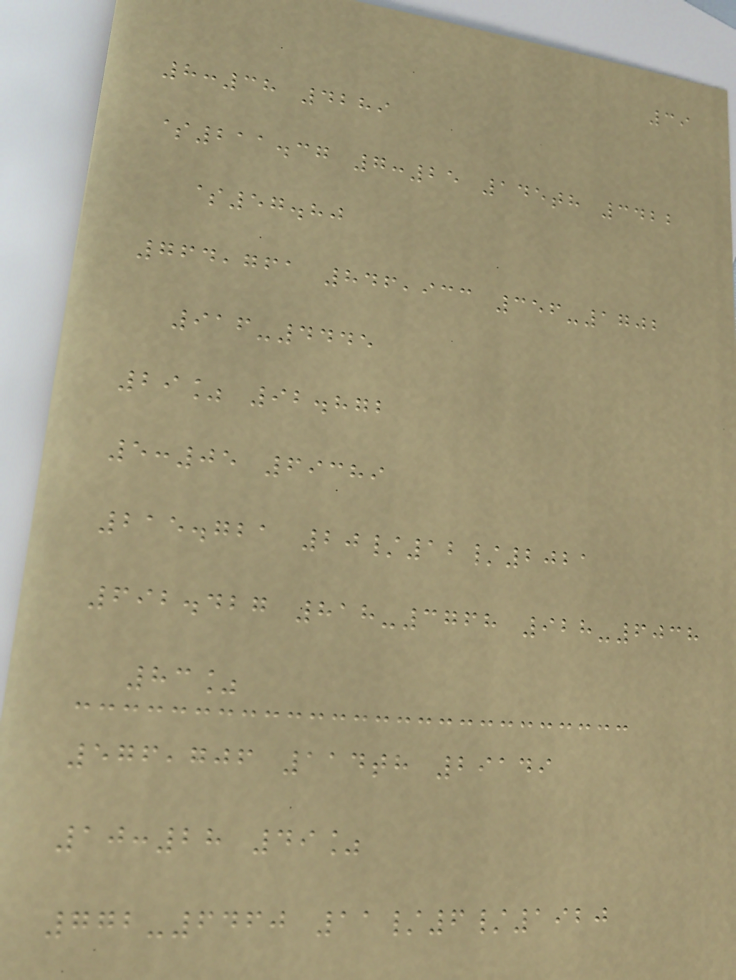39
8:38 4289
$211.37 7:25 145th 3422
$57.80
764,761 846,933 356-1702
916-4445
29% 92.872
5:05 69389
215.721 20/12/2021
692.427 818-3768 928-6038
83%
576,706 114th 29149
10:28 49%
772-6460 11/6/1920
